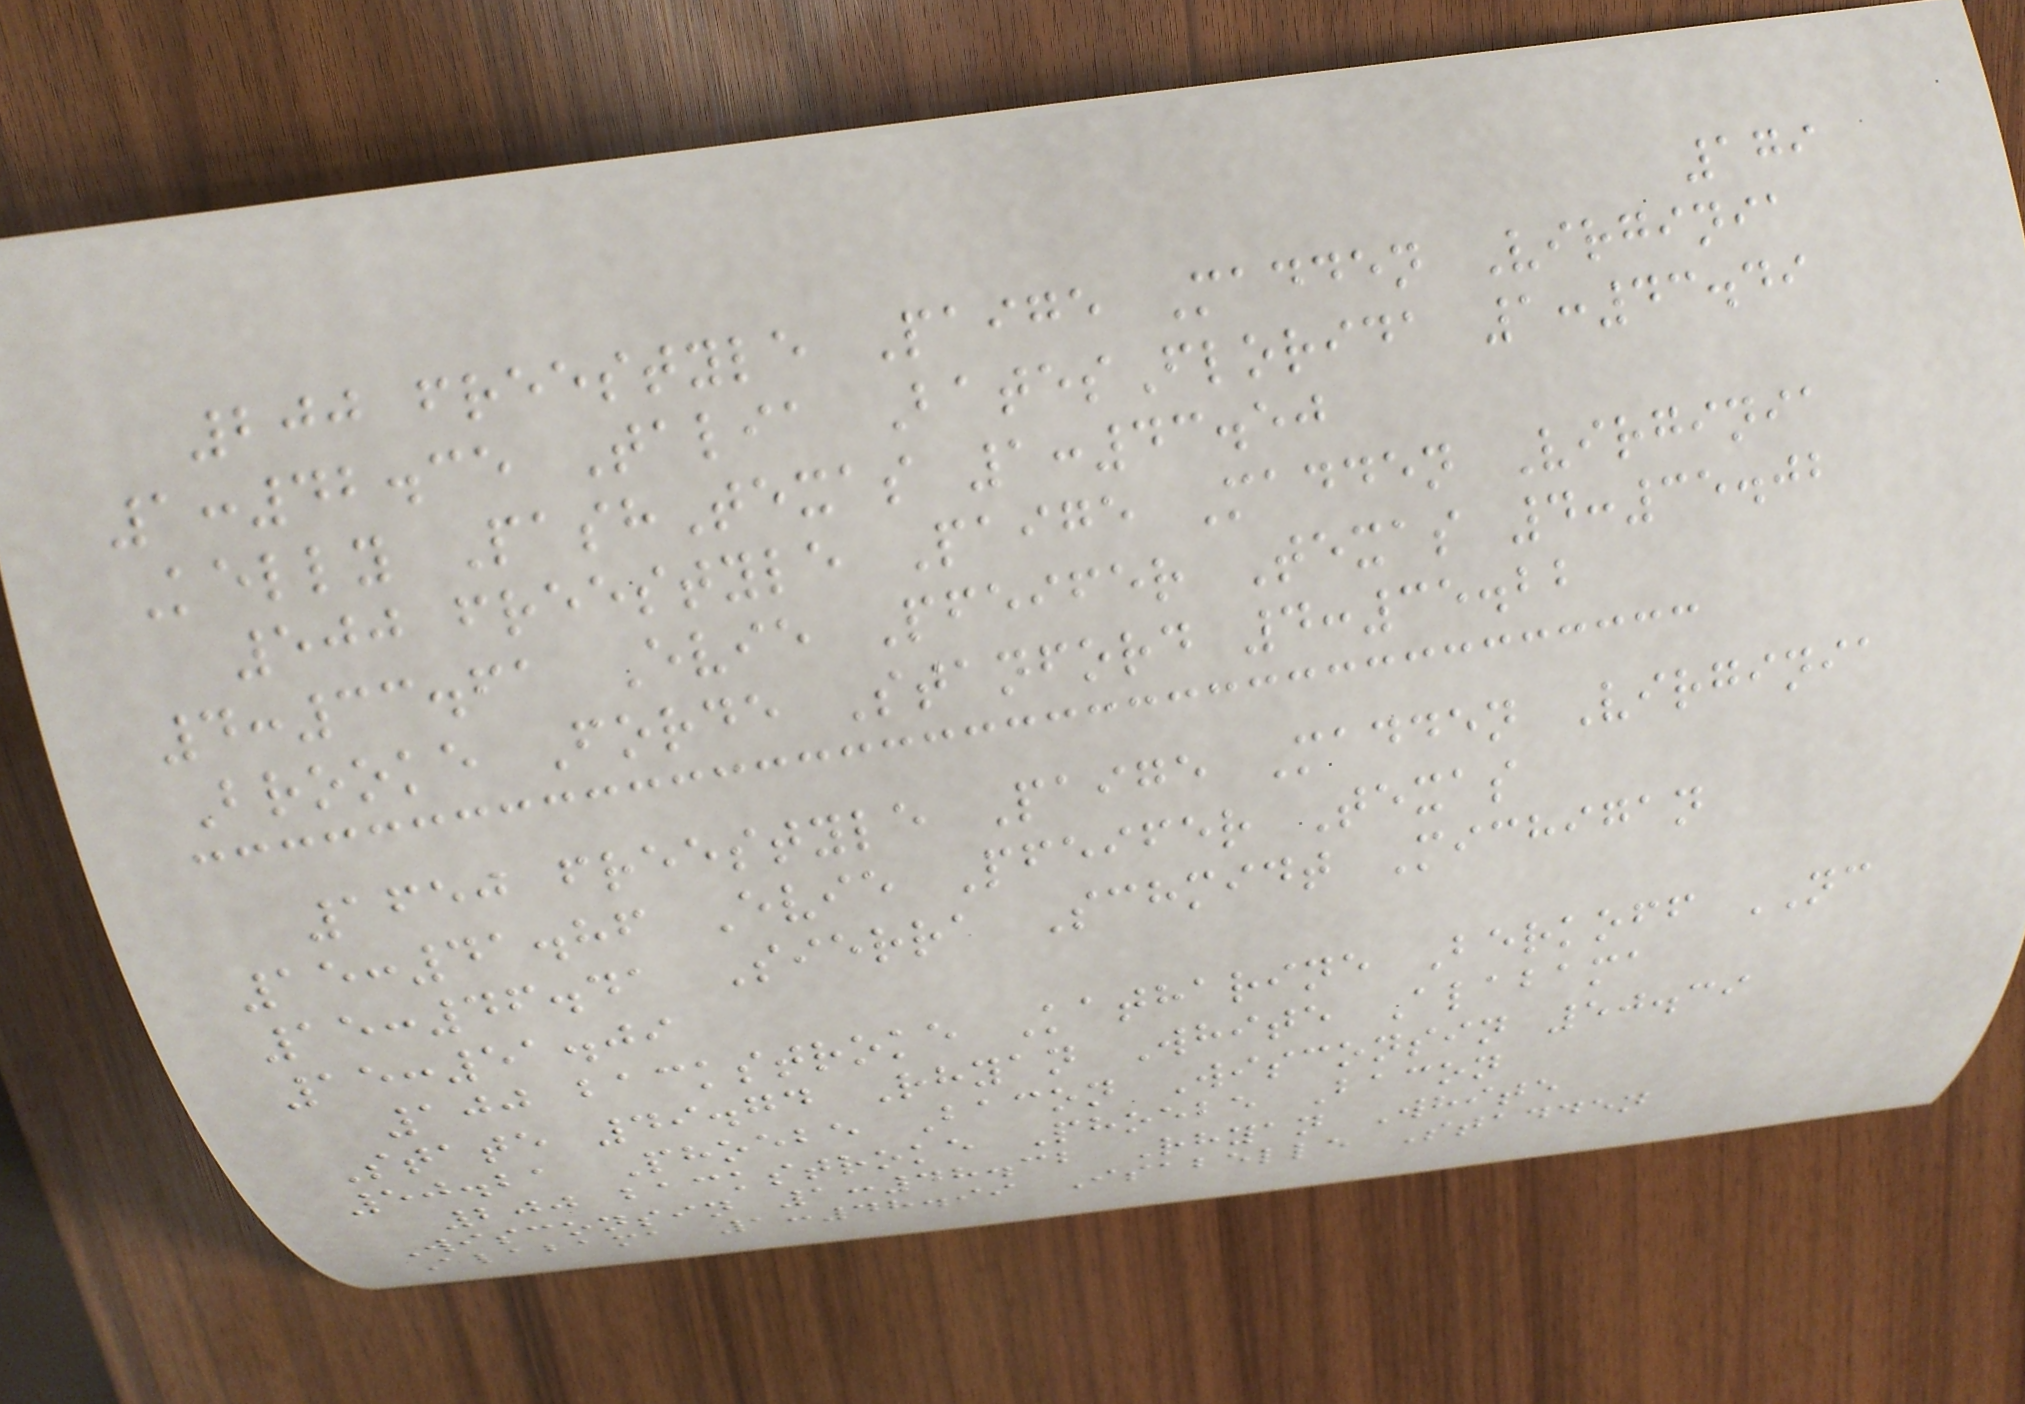179
200 freestyle Paige Madden Virginia
1:42.35 Talia BatesFlorida 1:43.49
Kelly PashTexas 1:43.50
500 freestyle Paige Madden Virginia
4:33.61 Evie Pfeifer Texas 4:35.02
Brooke Forde Stanford 4:35.22
1650 freestyle Paige Madden Virginia
15:41.86 Evie Pfeifer Texas
15:46.41 Sierra Schmidt Michigan
15:51.09
100 backstroke Katharine Berkoff NC
State 49.74 Rhyan White Alabama
50.21 Phoebe Bacon Wisconsin 50.39
200 backstroke Phoebe Bacon
Wisconsin 1:48.32 Rhyan White
Alabama 1:48.99 Isabelle Stadden
